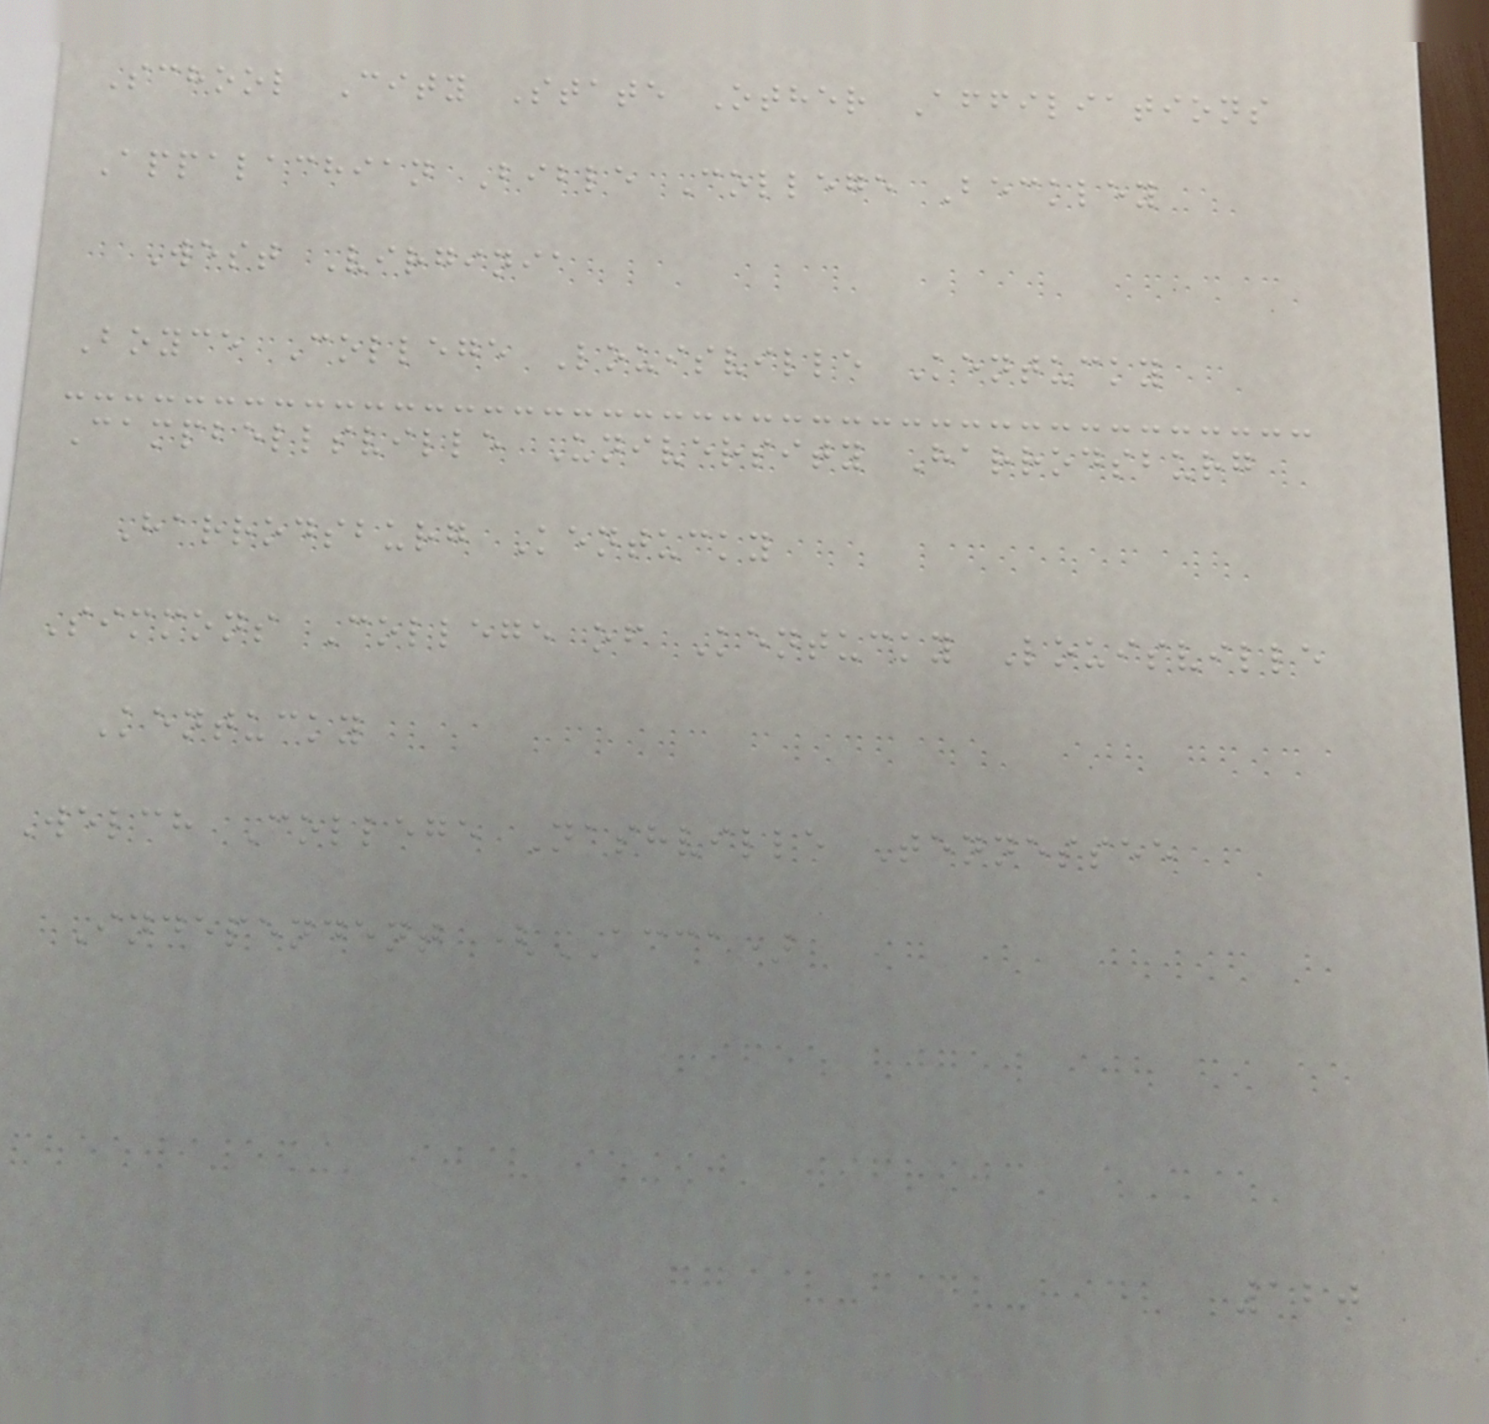School City State Other Affiliations
Appalachian Bible College Beckley
West Virginia
Boyce College Louisville Kentucky
Campbellsville University Harrodsburg
Harrodsburg Kentucky
Simmons College of Kentucky Louisville
Kentucky
Welch College Nashville Tennessee
Independent (ACCA)
120
